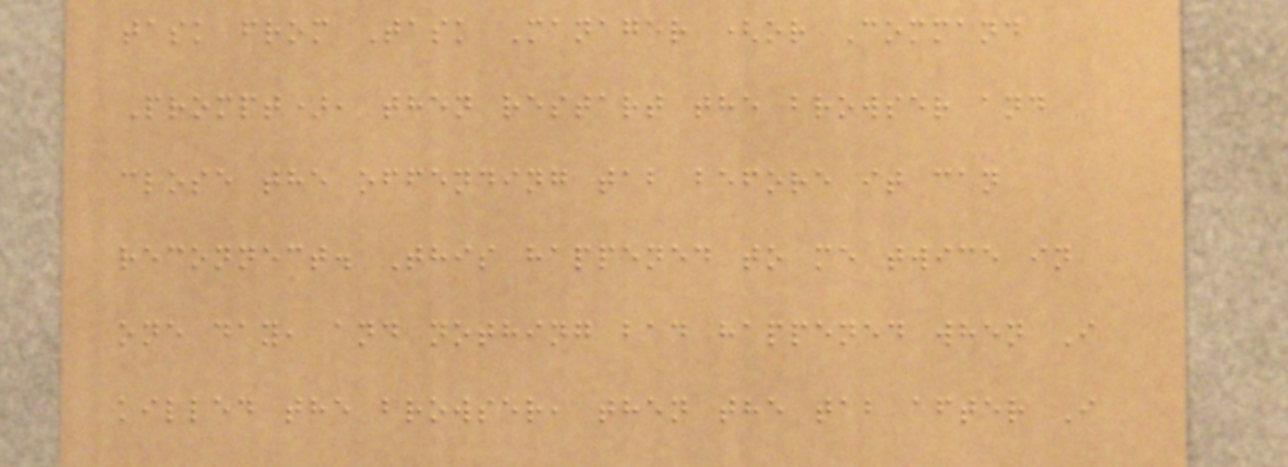task from Task Manager (or Command
Prompt), then restart the browser and
close the offending tab before it can
reconnect. This happened to me twice in
one day, and nothing bad happened when I
killed the browser, then the tab after I
